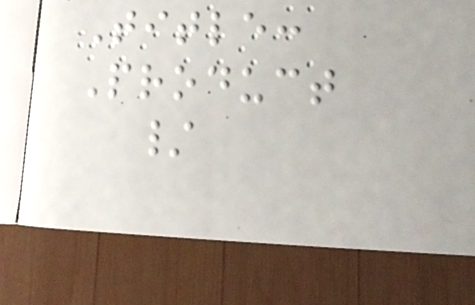Title:
Product
/
